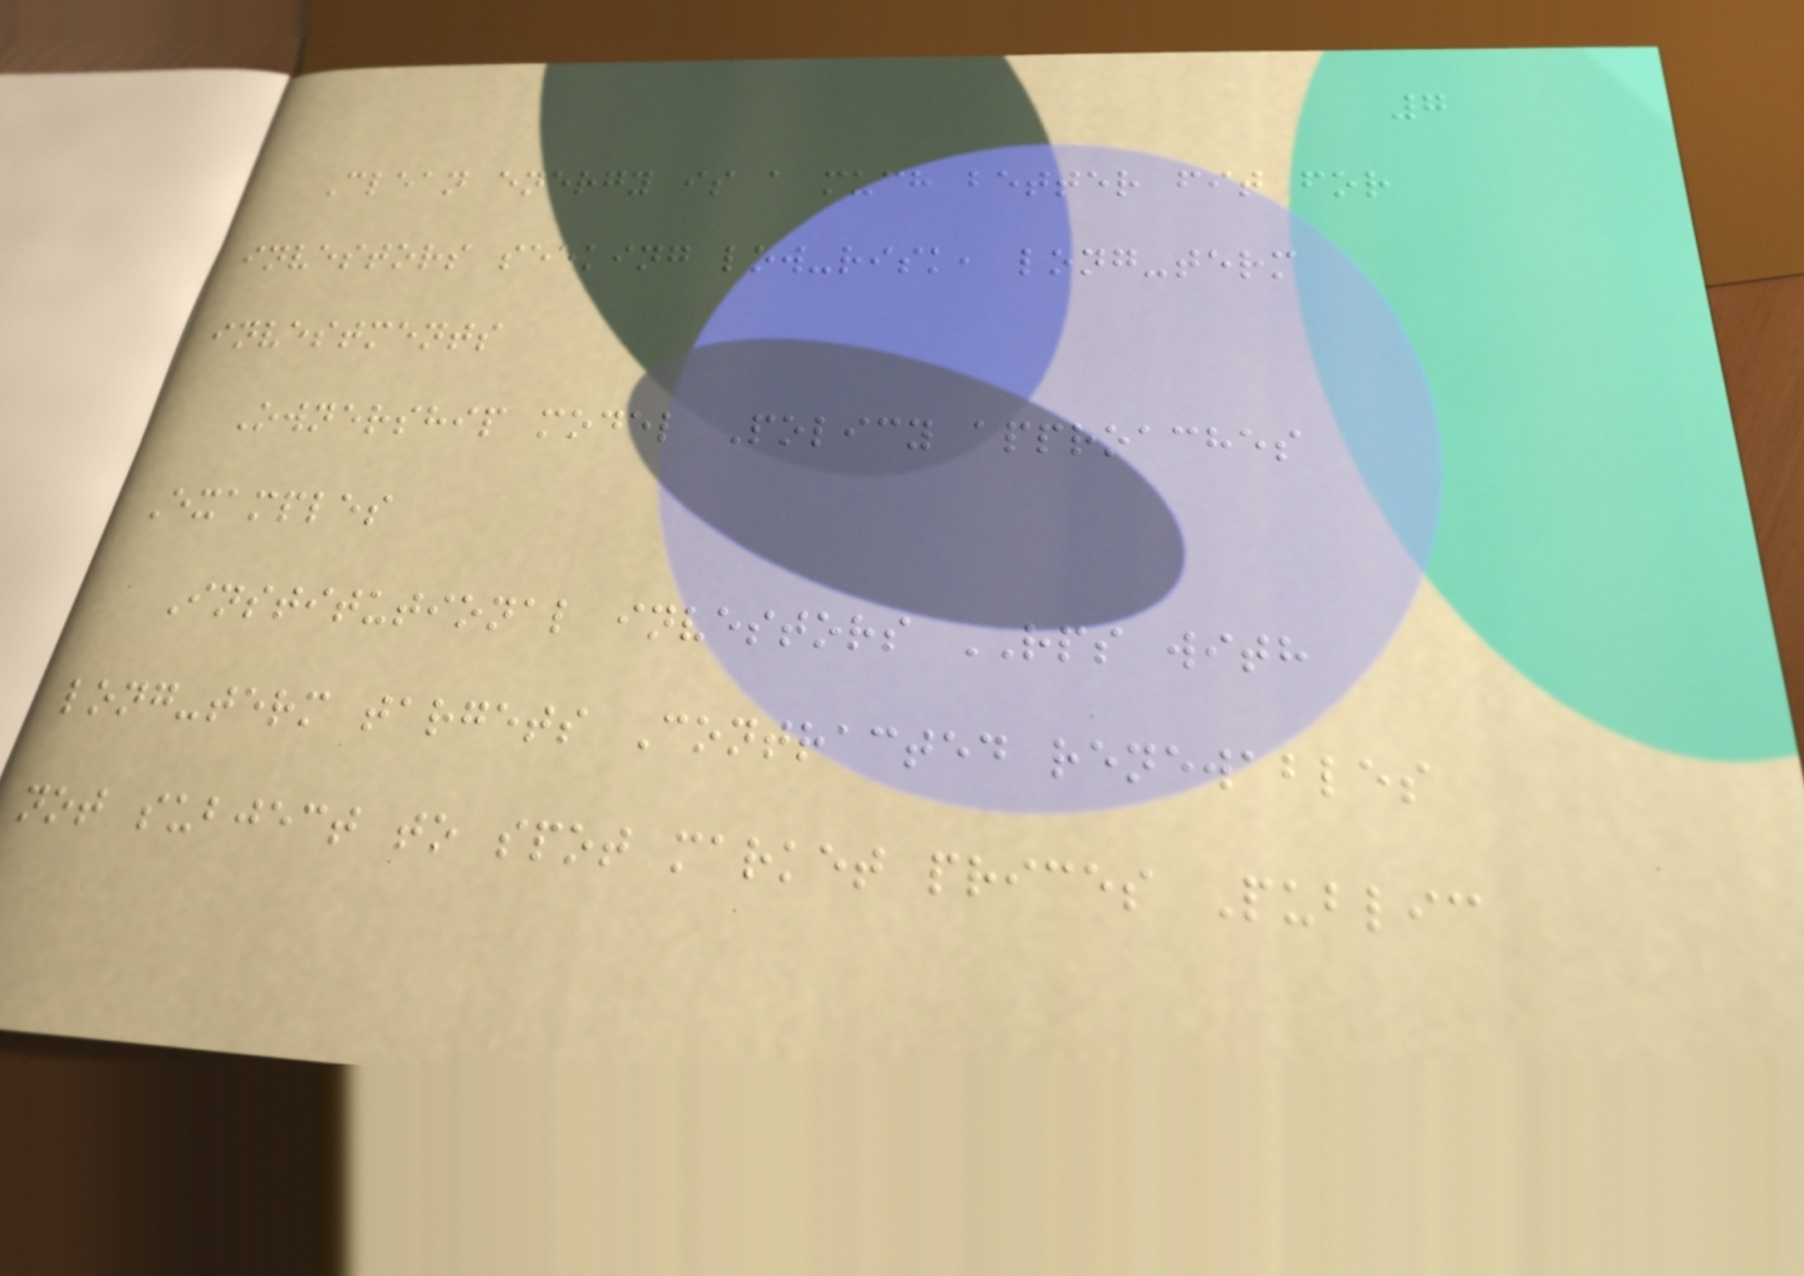7
Clean energy is a much better fit for
investors seeking low-risk, long-term
investments
Ownership model Policy approaches
Examples
Institutional investors RPS with
long-term targets Contracted renewables
not subject to spot market prices Public
